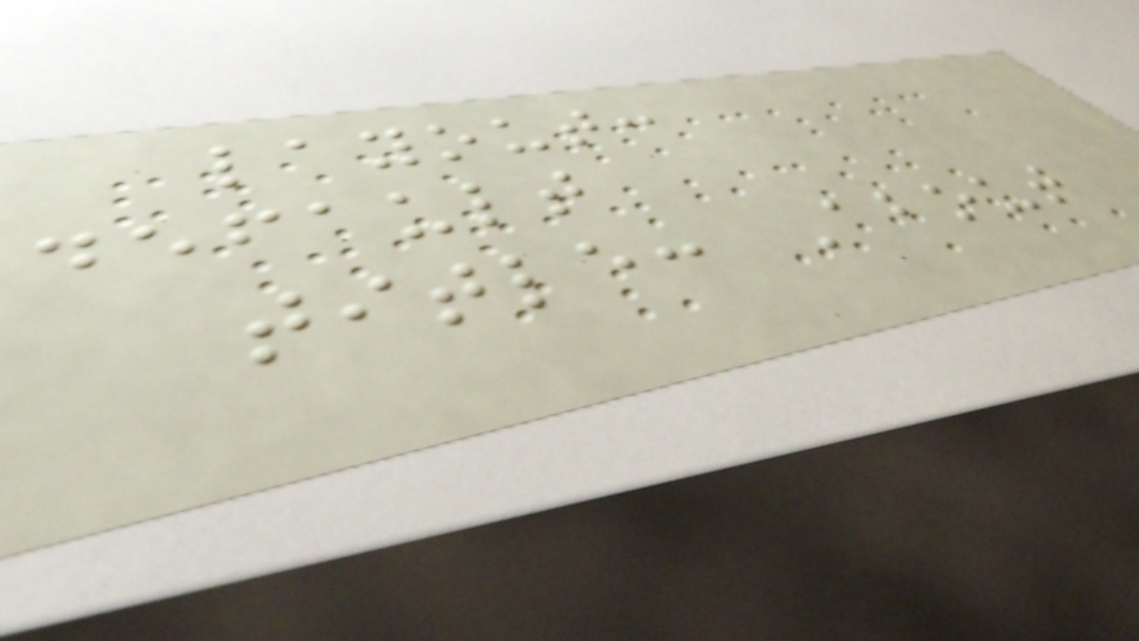layout:
default
title: About
